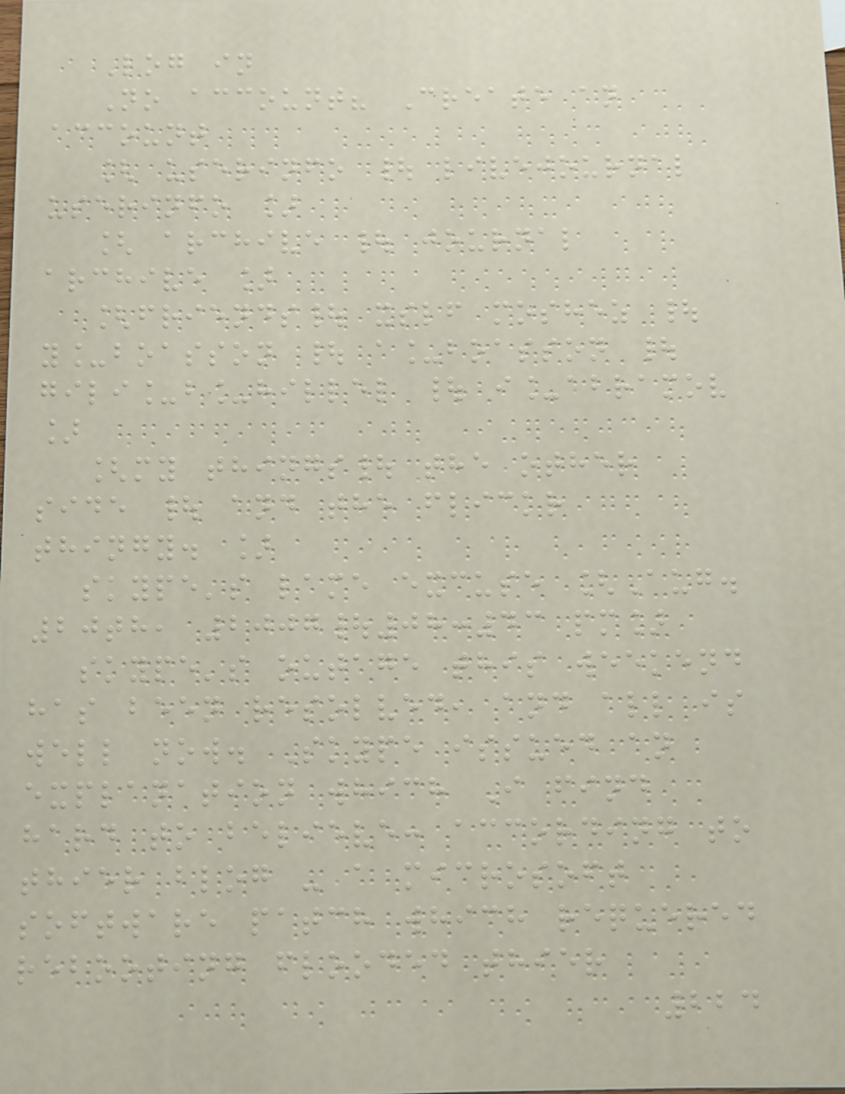Log in
No account? Create an
account
[ userinfo | livejournal
userinfo ]
[ archive | journal
archive ]
[friends| xslf moshez |
y_boasson | a_boasson |
gili_b_hillel | i_abramov
]
[my things| the other
side | and the flickr
thingy. ]
skype's lame excuse [Aug.
20th, 2007|08:43 pm]
skype's outage this weekend
has been resolved, and all is
well now. Skype issued an
explanation which I find
hard to believe: according to
thier blog - a microsoft
software patch which requered
rebooting flooded thier
224
